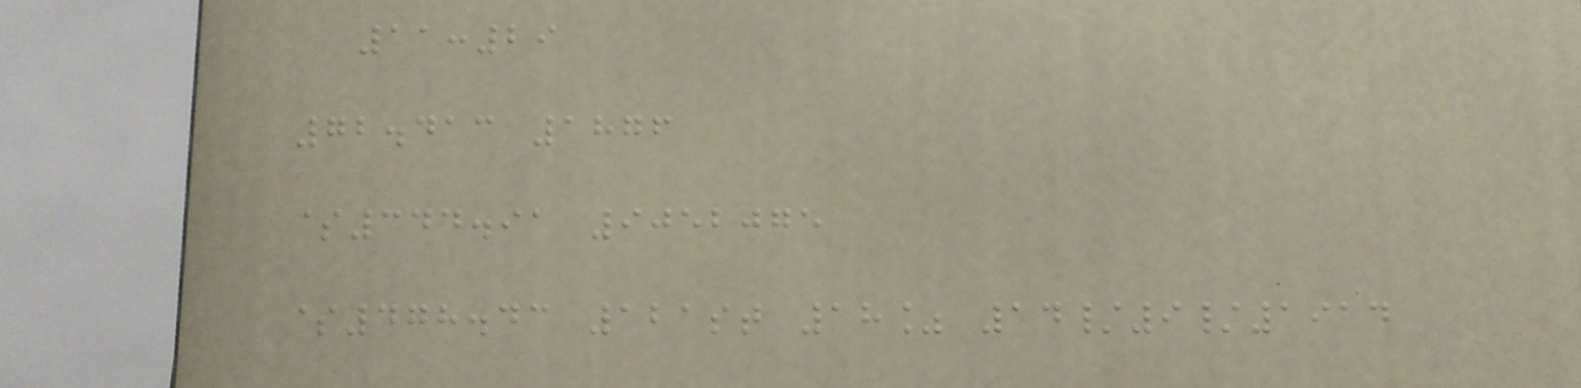11:29
72.413 1876
$344.91 9052075
$478.43 121st 18% 14/9/1914
